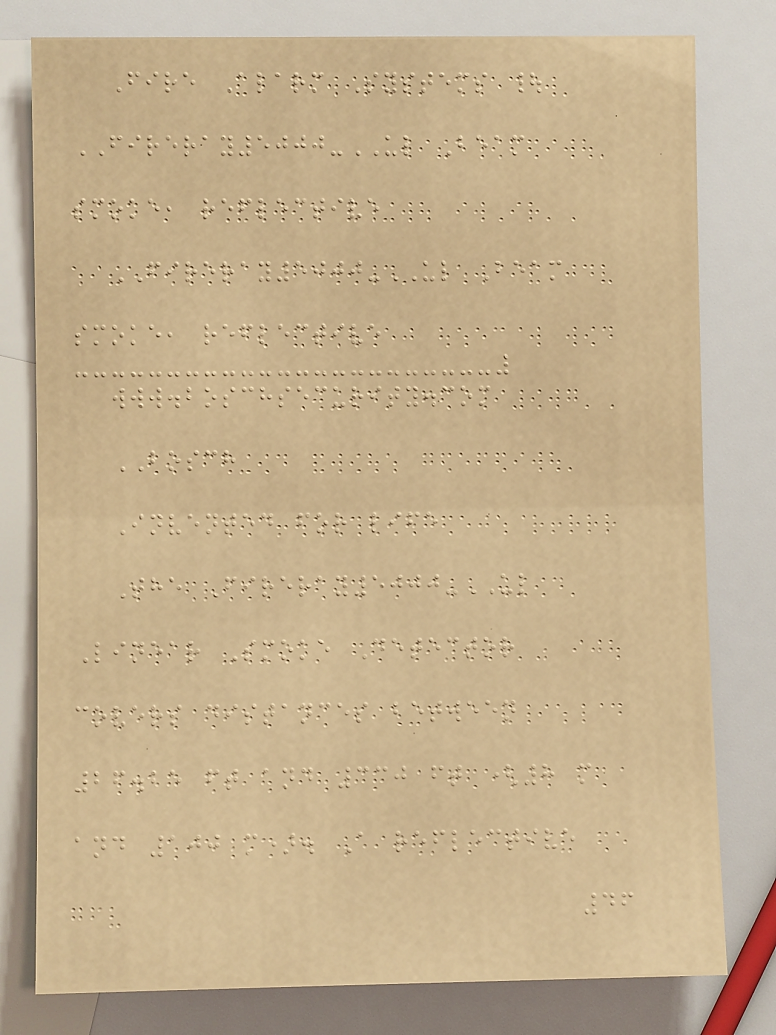Fire Alarm Systems |
FIRERAY5000-UL Beam
smoke, reflective
FIRERAY5000-UL Beam
smoke, reflective
www.boschsecurity.com
BOSCH
Invented for life
The Fireray5000-UL
Linear Smoke Detector
covers distances between
26.25 ft and 330 ft (8 m
and 100 m). A reflective
46
